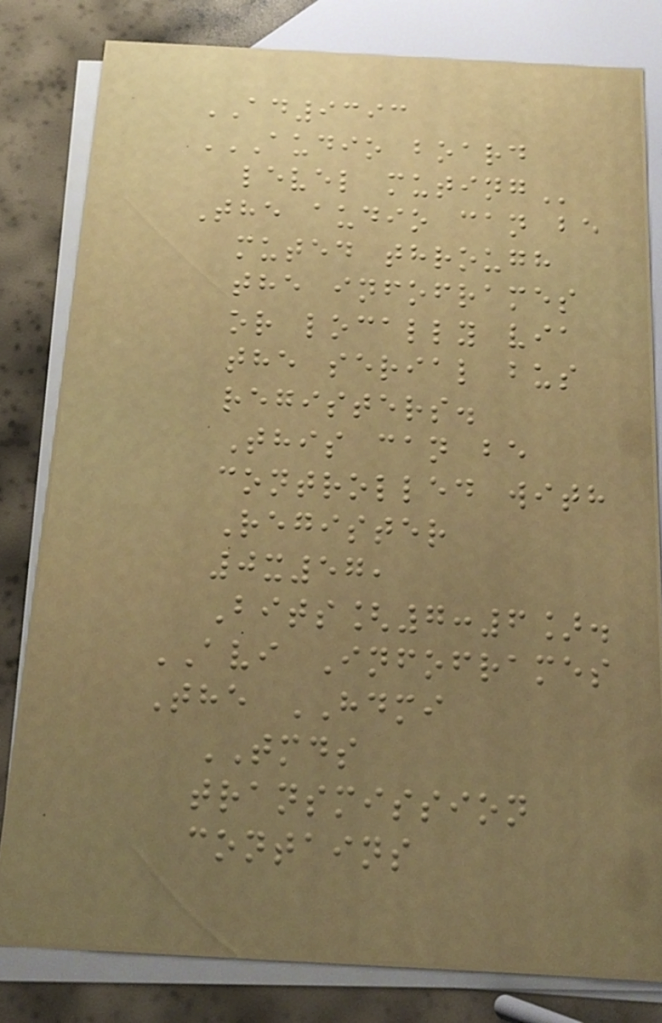AD9393
AUDIO BOARD
LEVEL MUTING
The audio can be
muted through
the infoframes
or locally via
the serial bus
registers.
This can be
controlled with
Register
0x57,
Bits[7:6].
AVI Infoframes
The HDMI
TMDS
transmission
contains
